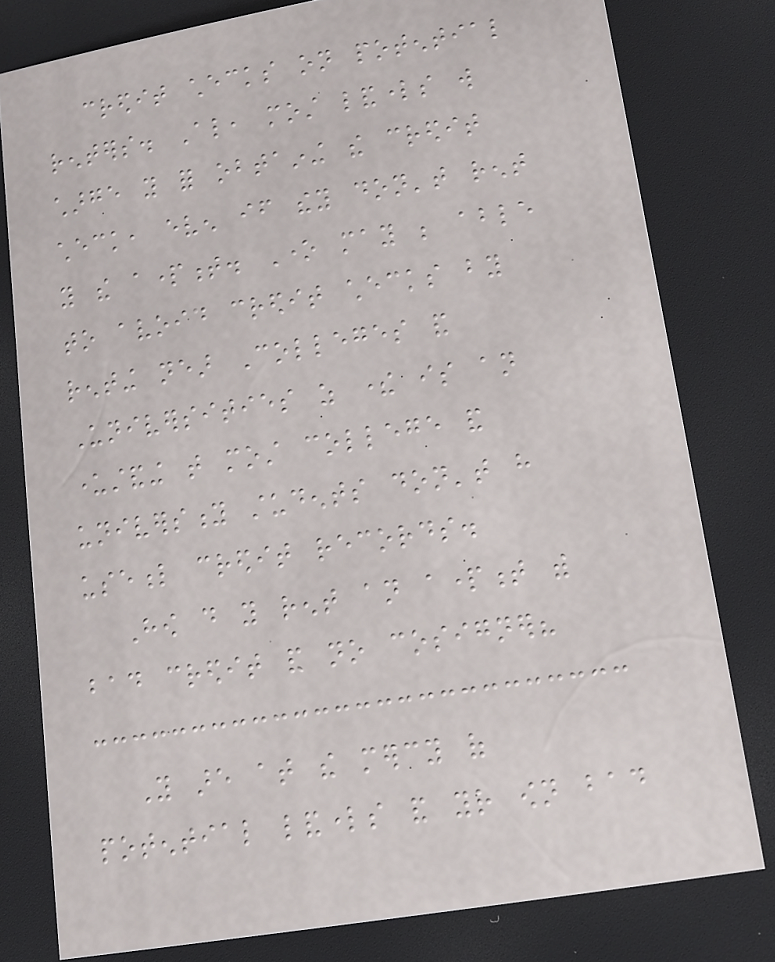credit checks on potential
renters. Also, most landlords will
charge you for obtaining the credit
check, even if they don't rent
you the apartment. One may be able
to avoid credit checks by
renting near Colleges and
Universities as there is an
understanding that most college and
university students don't have
useful credit records.
How do you rent an apartment with
bad credit and no cosigner?
You are at the mercy of
potential landlords and your own bad
